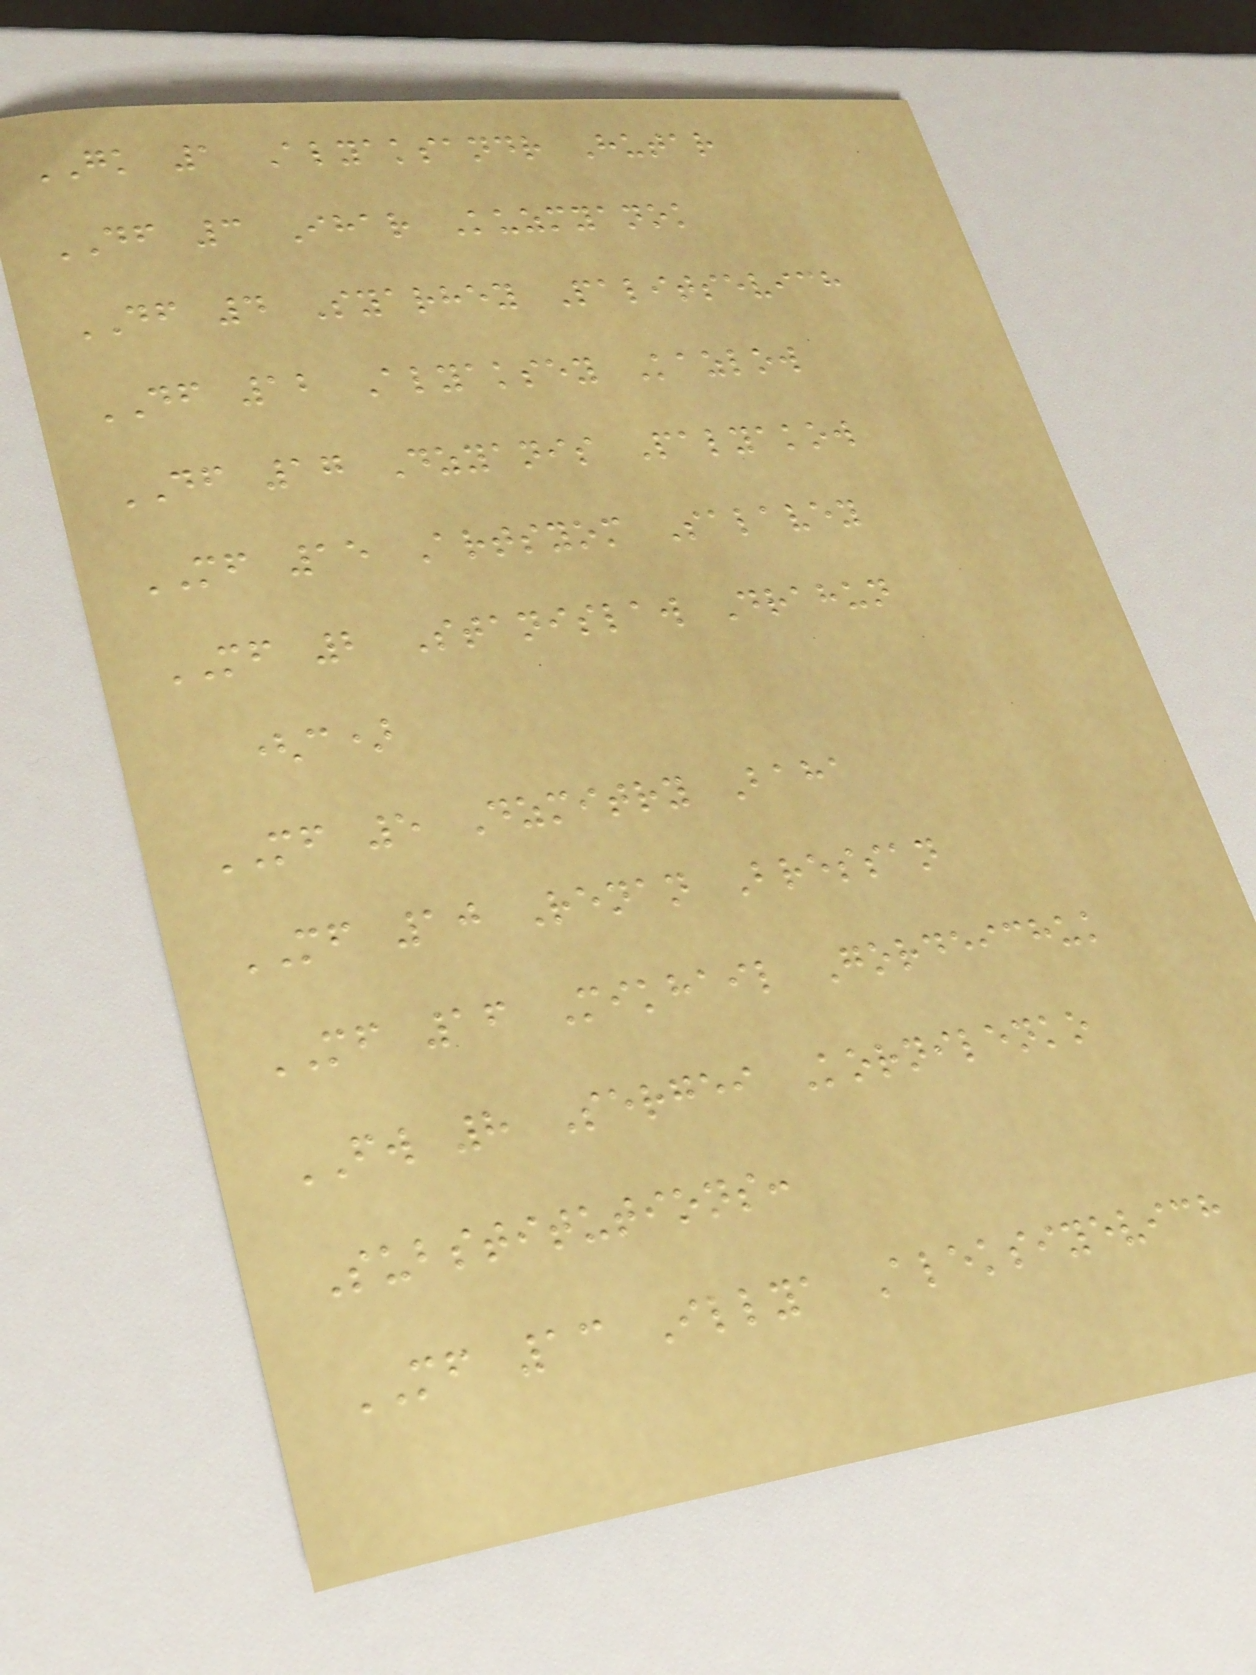GK 1 Alyaksandr Hutar
DF 3 Ihar Kuzmyanok
DF 4 Syarhey Palitsevich
DF 12 Alyaksey Kazlow
DF 17 Dzyanis Palyakow
MF 15 Artsyom Salavey
MF 2 Stanislaw Drahun
(c)
MF 5 Dzmitry Baha
MF 10 Renan Bressan
MF 16 Mikhail Gordeichuk
FW 8 Sergei Kornilenko
Substitutions:
MF 13 Illya Aleksiyevich
